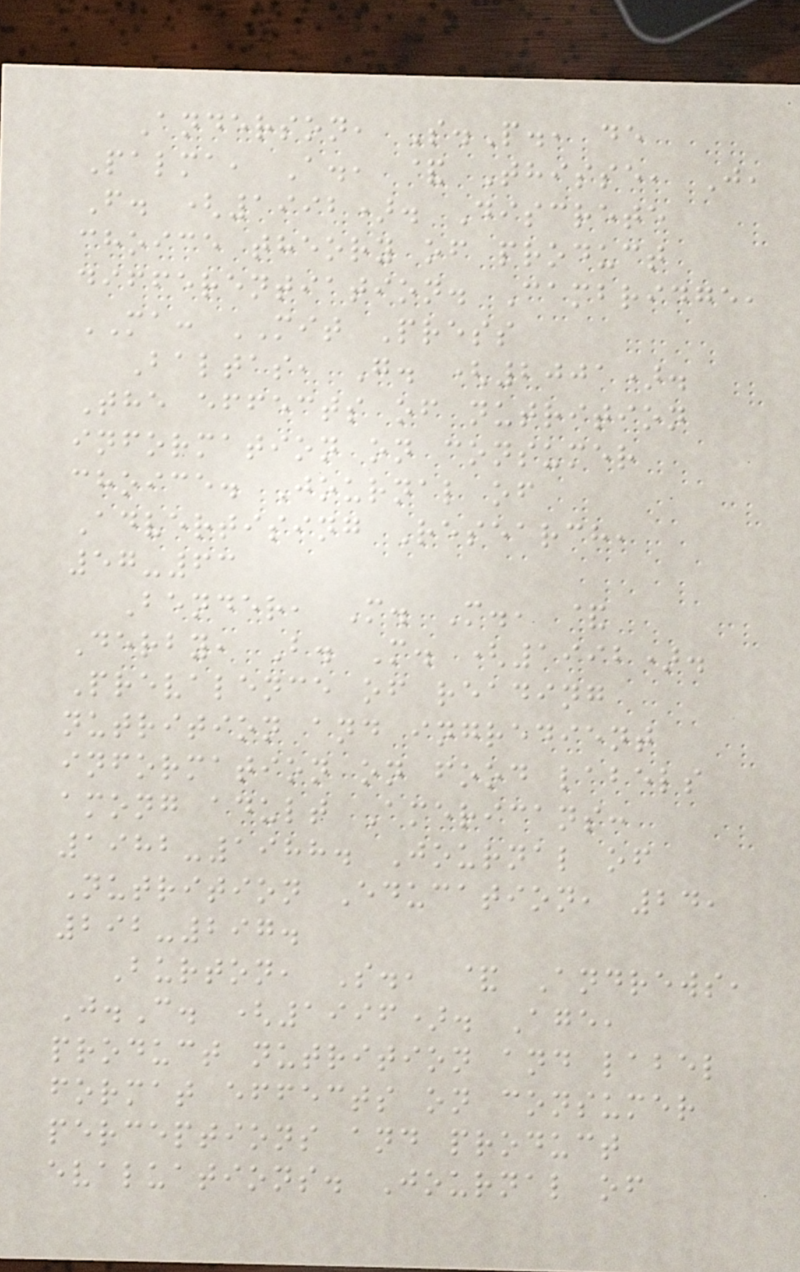Anderson, S.P., de
Palma, A., & Thisse, J,
F. (1992). Discrete
choice theory of product
differentiation. Cambridge,
MA: MIT Press
Baltas, G. (2001).
The effects of nutrition
information on consumer
choice. Journal of
Advertising Research,
57-63
Bender, M. M., &
Derby, B. M. (1992).
Prevalence of reading
nutrition and ingredient
information on food labels
among adult Americans:
1982-1988. Journal of
Nutrition Education, 24,
292-297.
Burton, S., & Andrews,
J.C. (1996). Age,
product nutrition and label
format effects on consumer
perceptions and product
evaluations. Journal of
